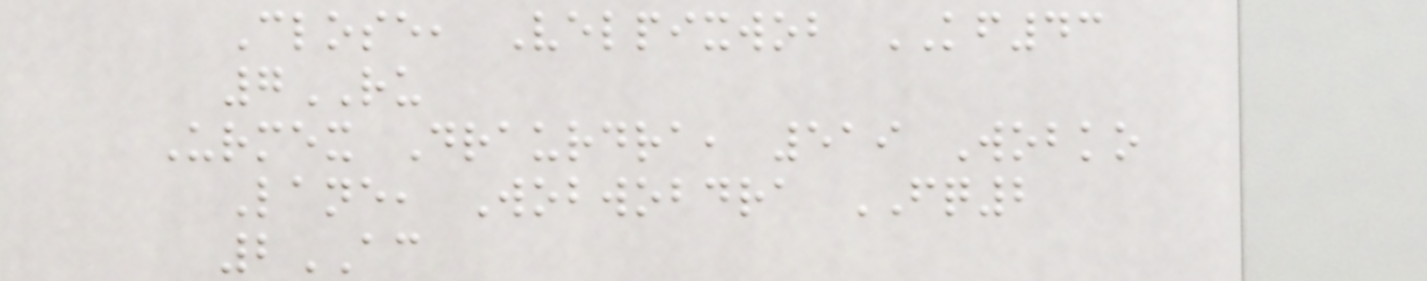Close, Velpixwob KF43
7RU
Urmex Draurdra, 519 Wobko
Lane, Wobwobdra FQ2
2AC
